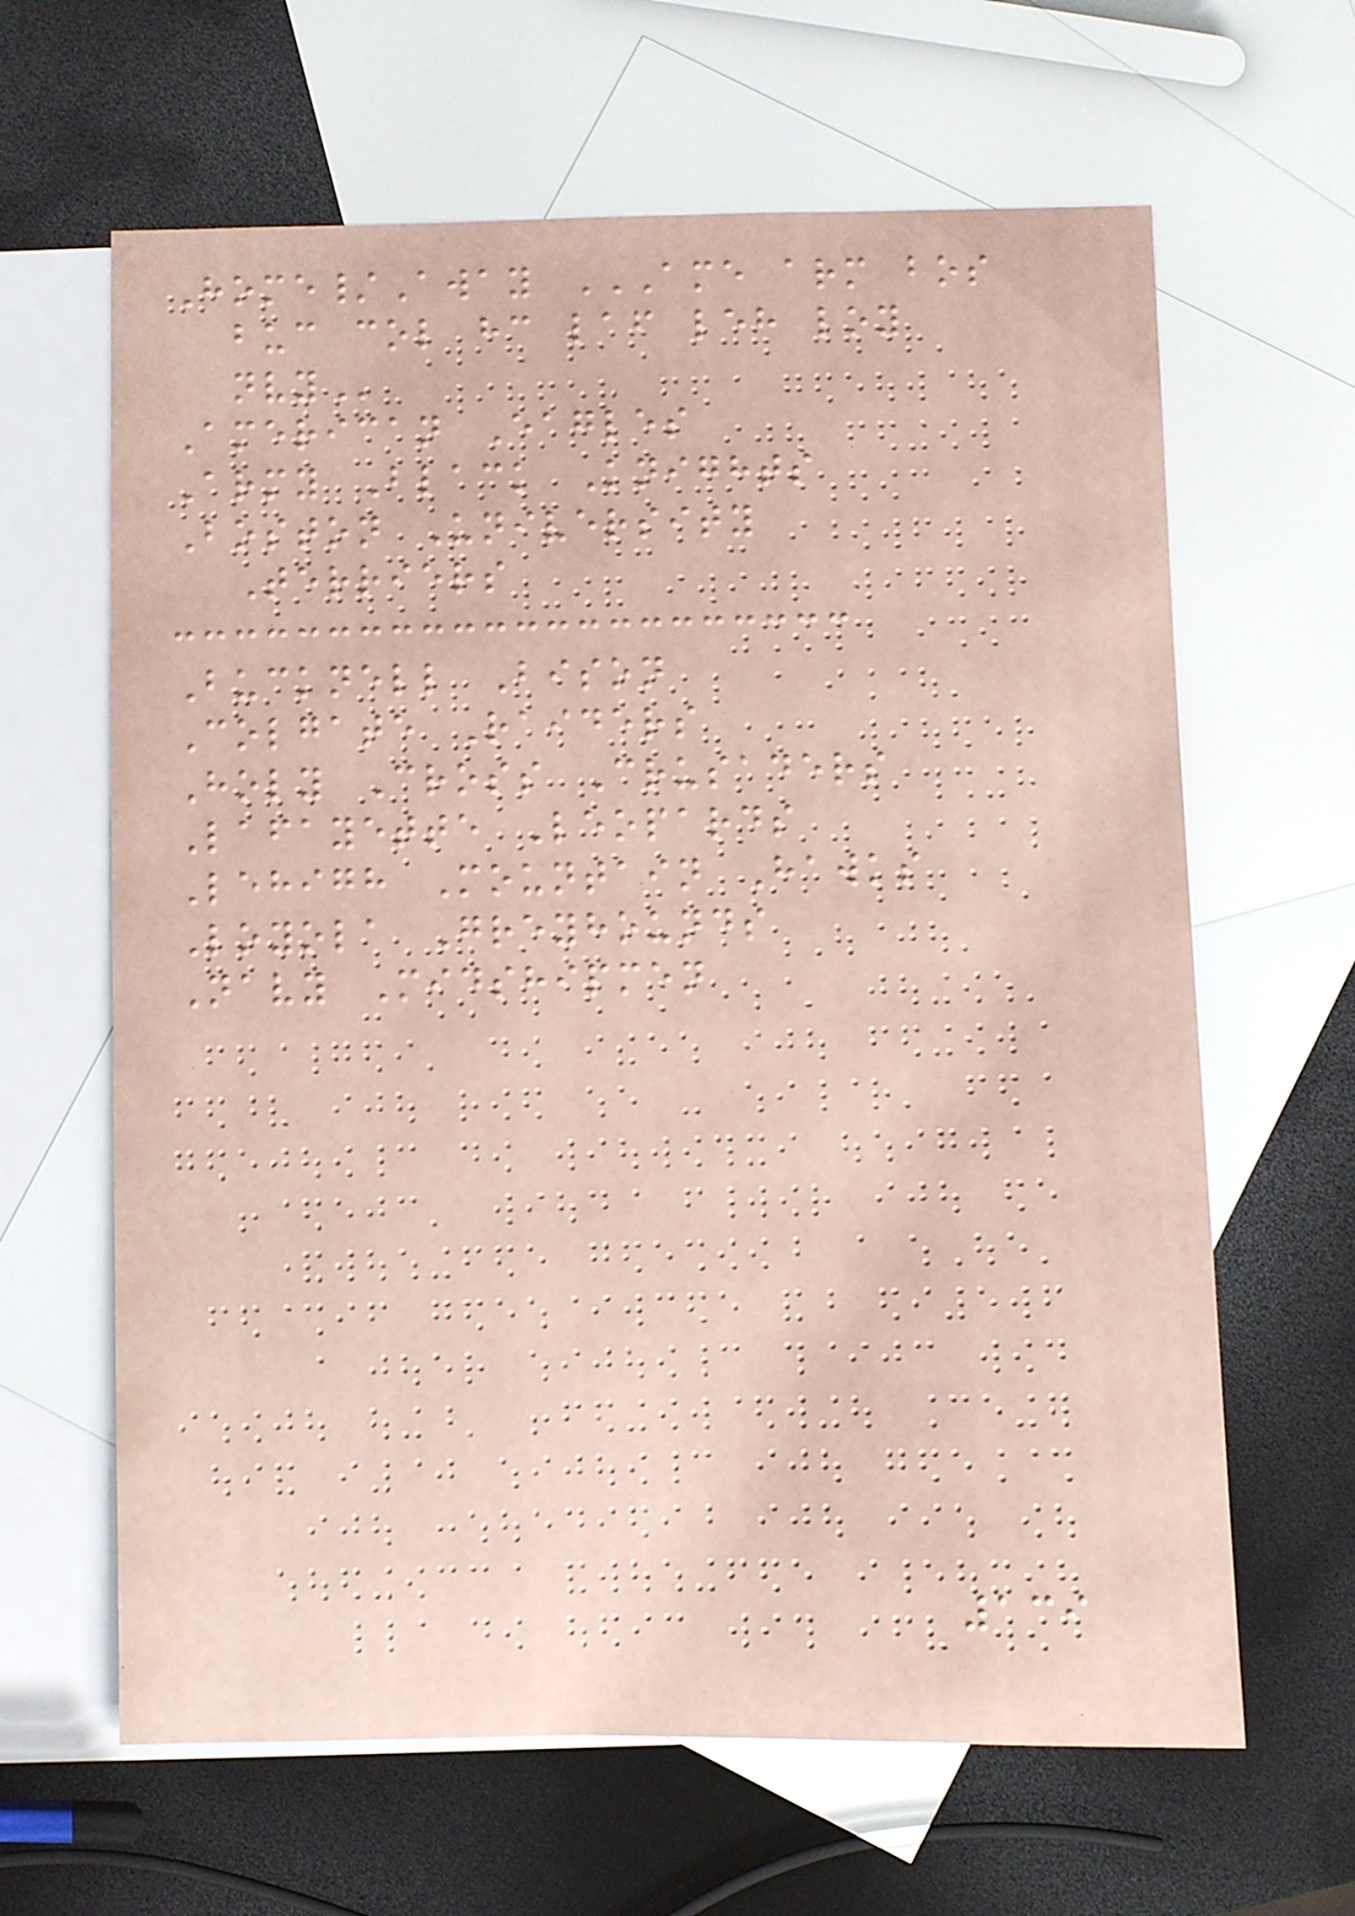Home/Away AME ARM BOS
BUC COL HC LAF LEH LOY
NVY
American Eagles
Army Black Knights
Boston University
Terriers
Bucknell Bison
Colgate Raiders
Holy Cross Crusaders
Lafayette Leopards
Lehigh Mountain Hawks
Loyola Greyhounds
Navy Midshipmen
139
